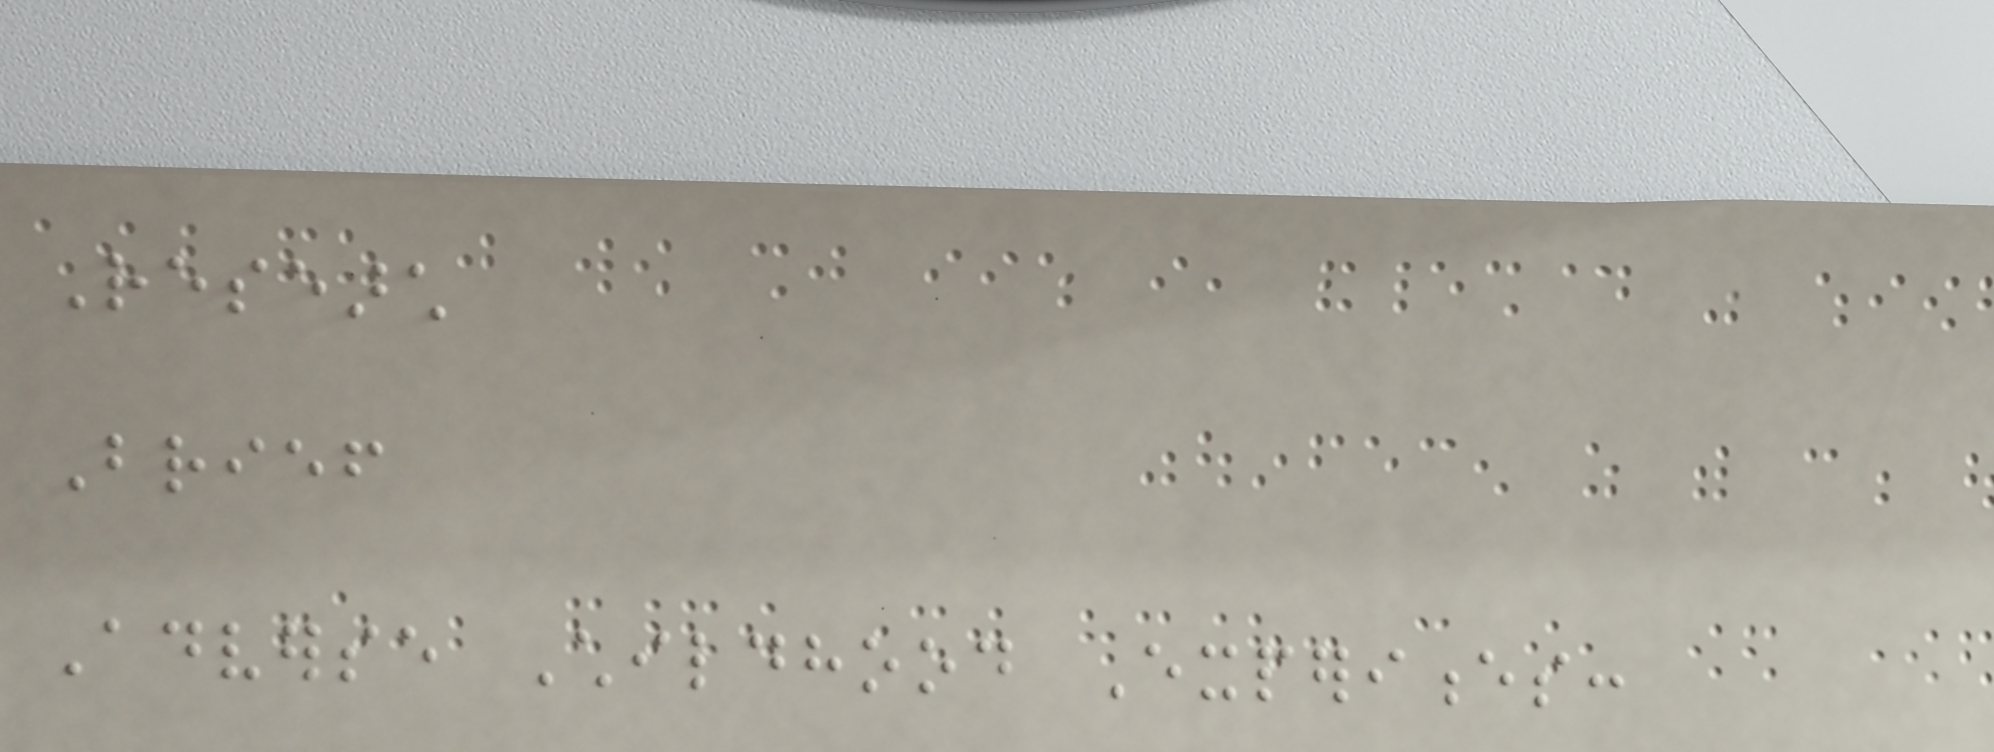Research
Brief
Adverse Childhood Experiences:
